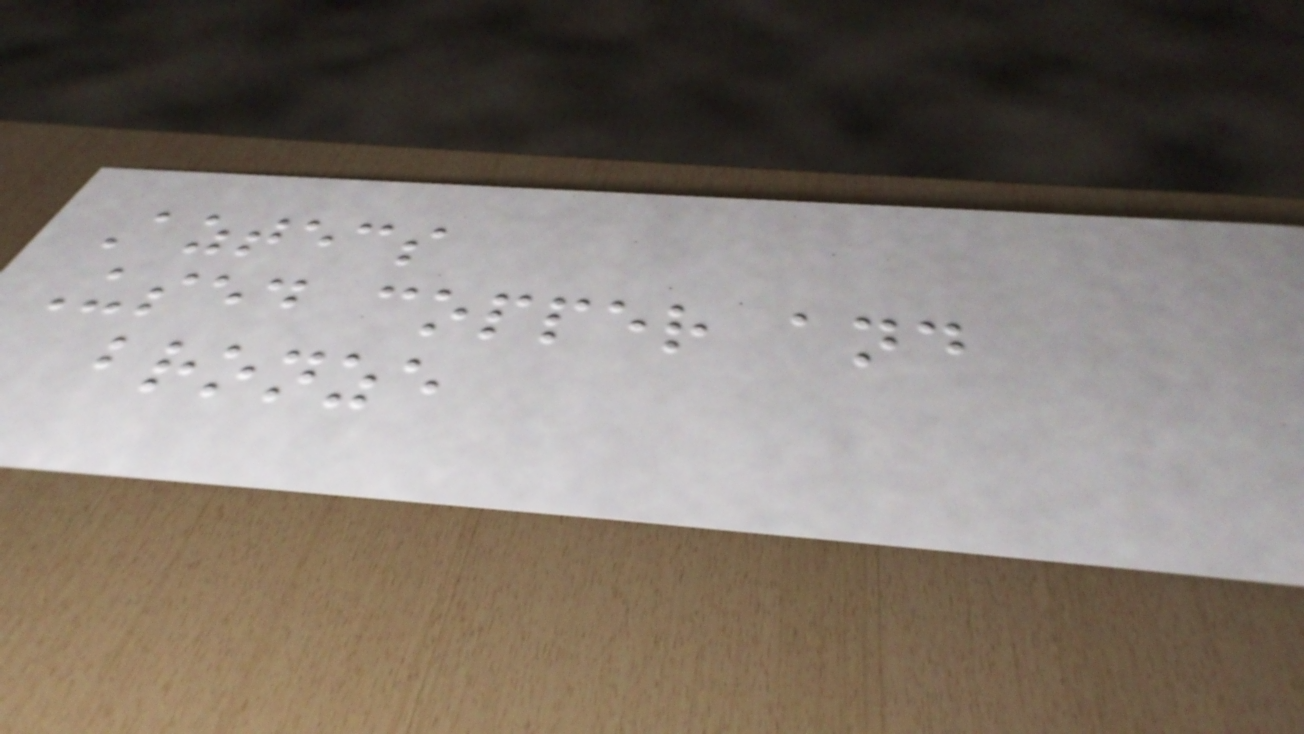Aztecs
Used copper and
bronze
